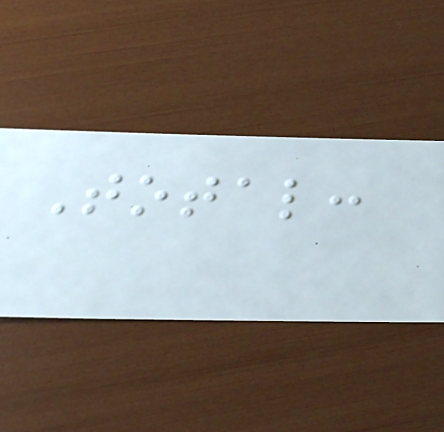Total:
